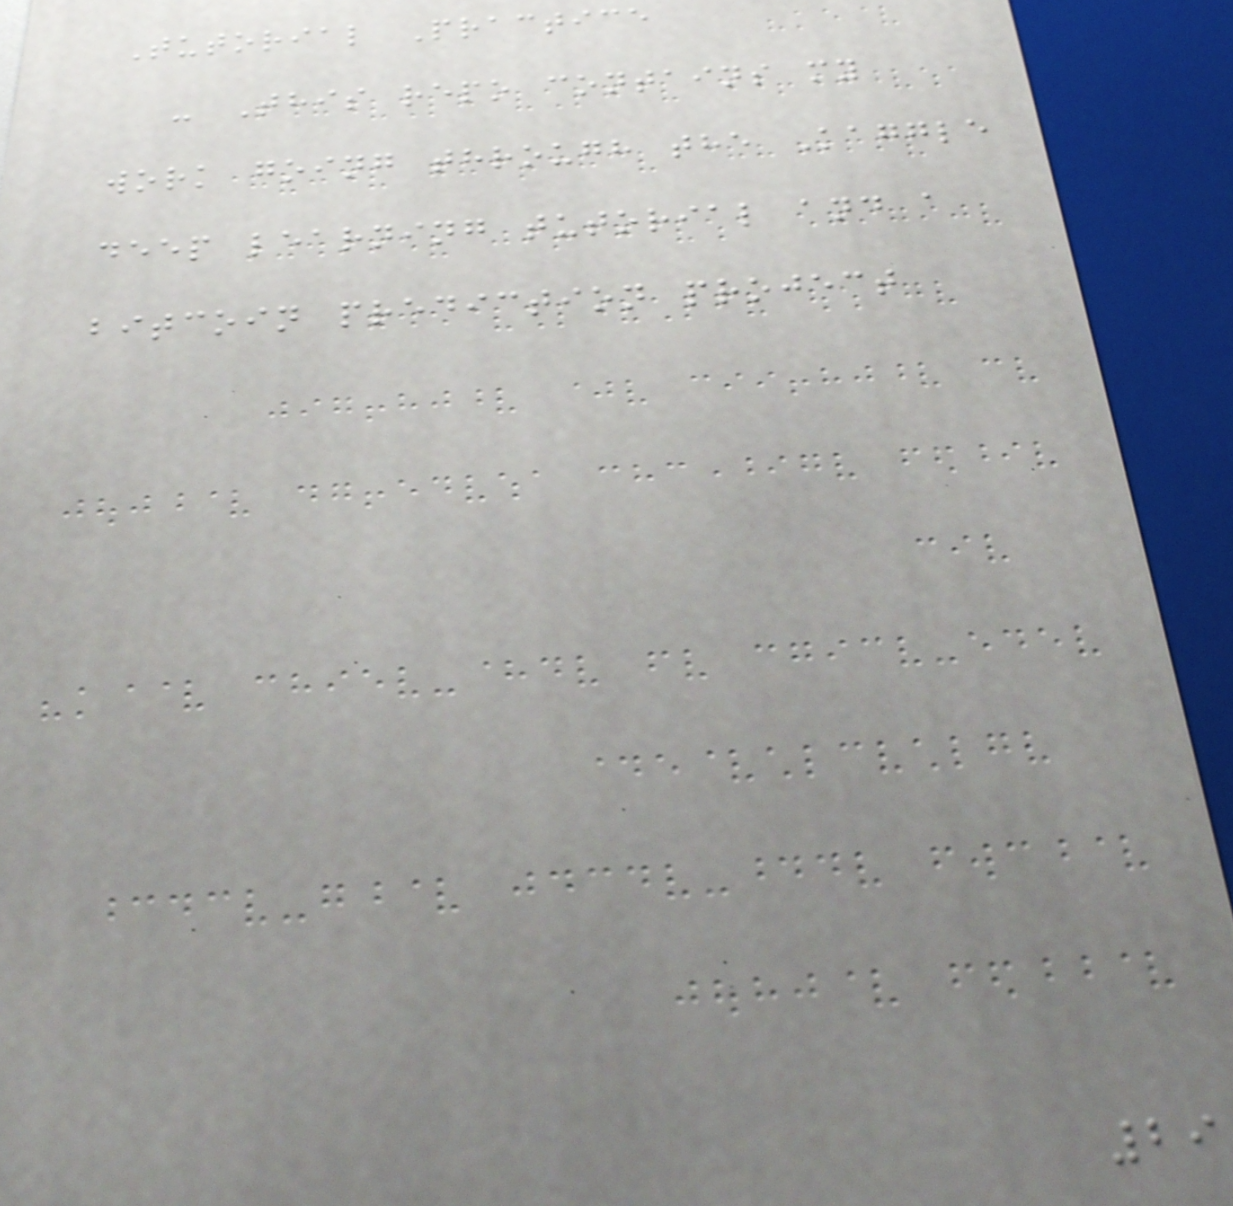Tutorial Practice
- This repo contains my
work going through the Kaggle
deep learning tutorial and a
bitcoin prediction project
29
